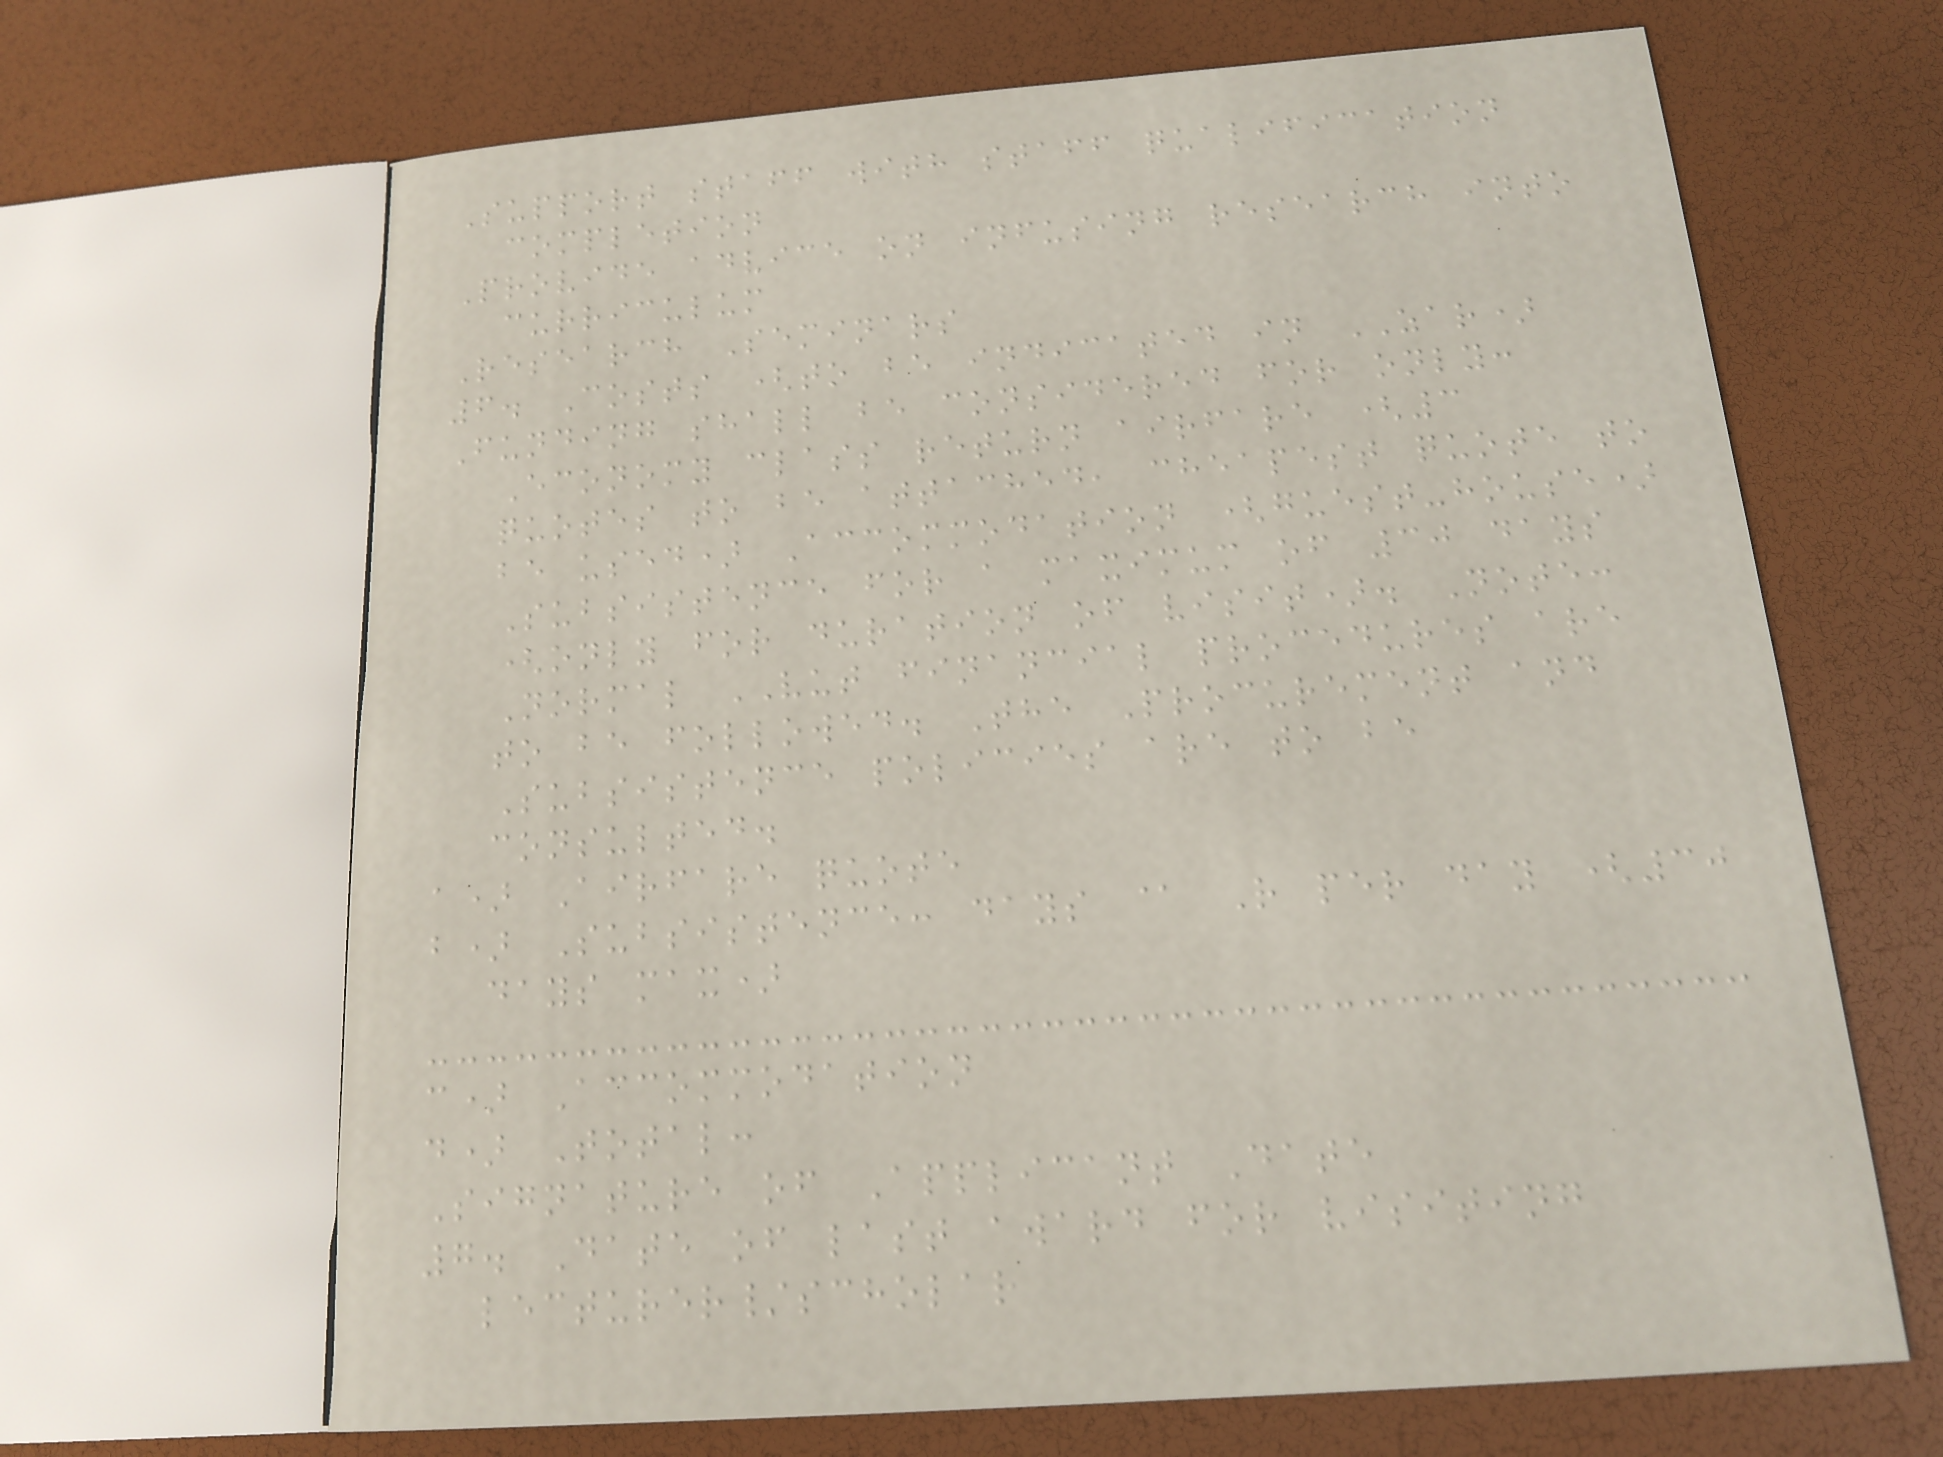Support staff with staff qualification
completion
Provide advice on infusing research into
curriculum
Research Seminars
6. Costs (to be indicated in ZAR)
Funding shall be considered for only:
Economy class return airfare (3
quotes to be attached, cheapest quote to
be used) Accommodation (guest-house)
Subsistence for a maximum of 30 days
(only for duration of visit). Note:
Normal VUT financial procedures are
to be followed. The Procurement and
Subsistence policies are to be
consulted.
a) Airfare quote
b) Subsistence: days @ R per day (30
days max)
c) Accommodation
d) Total:
Signature of Applicant Date
7. Date of last award for visiting
lecturer/scholar
